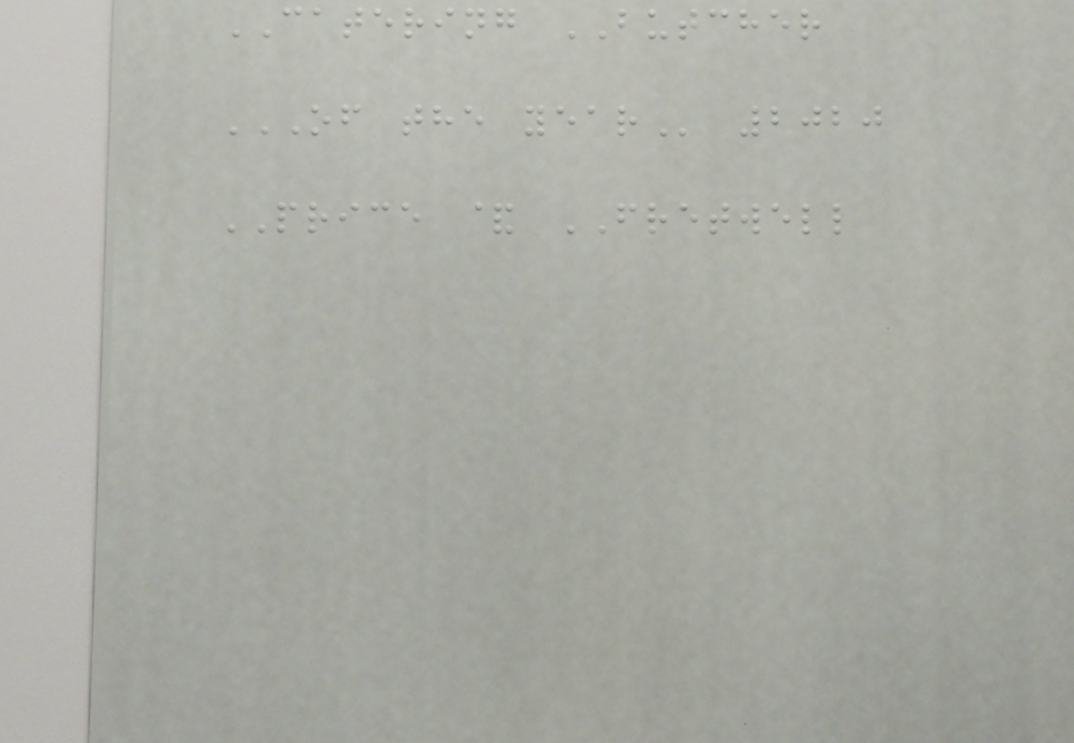CATERING BUTCHER
OF THE YEAR 2020
PRICE & FRETWELL
